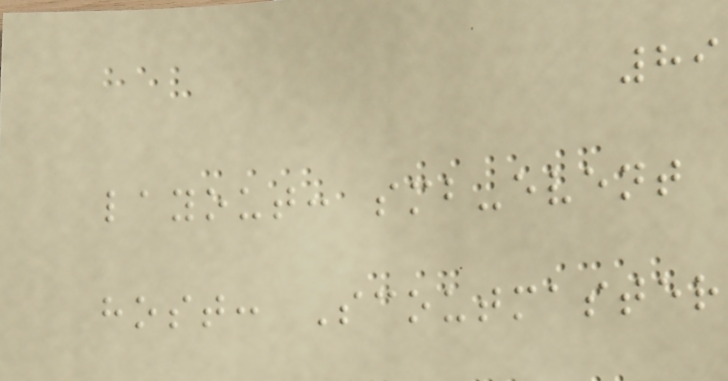89
layout: smb-event
host: Scoutmaster
